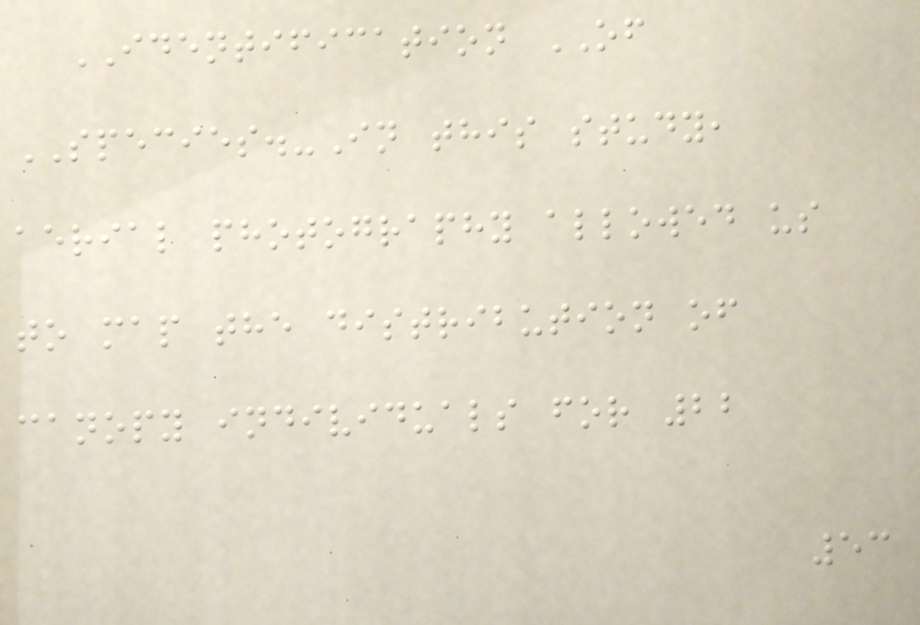IDENTIFICATION OF
SPECIES.-In this study,
aerial photography allowed us
to map the distribution of
canopy individuals for 22
53
